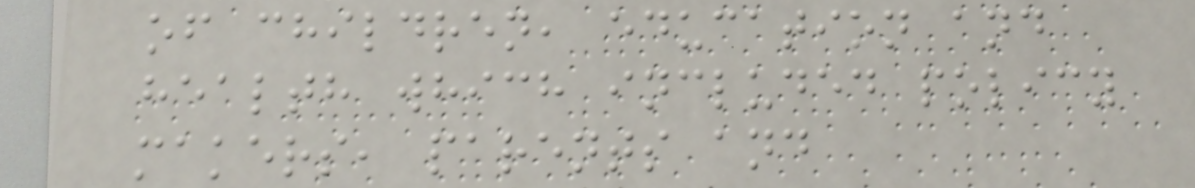of children, education and
health which included policy
makers, parents and
